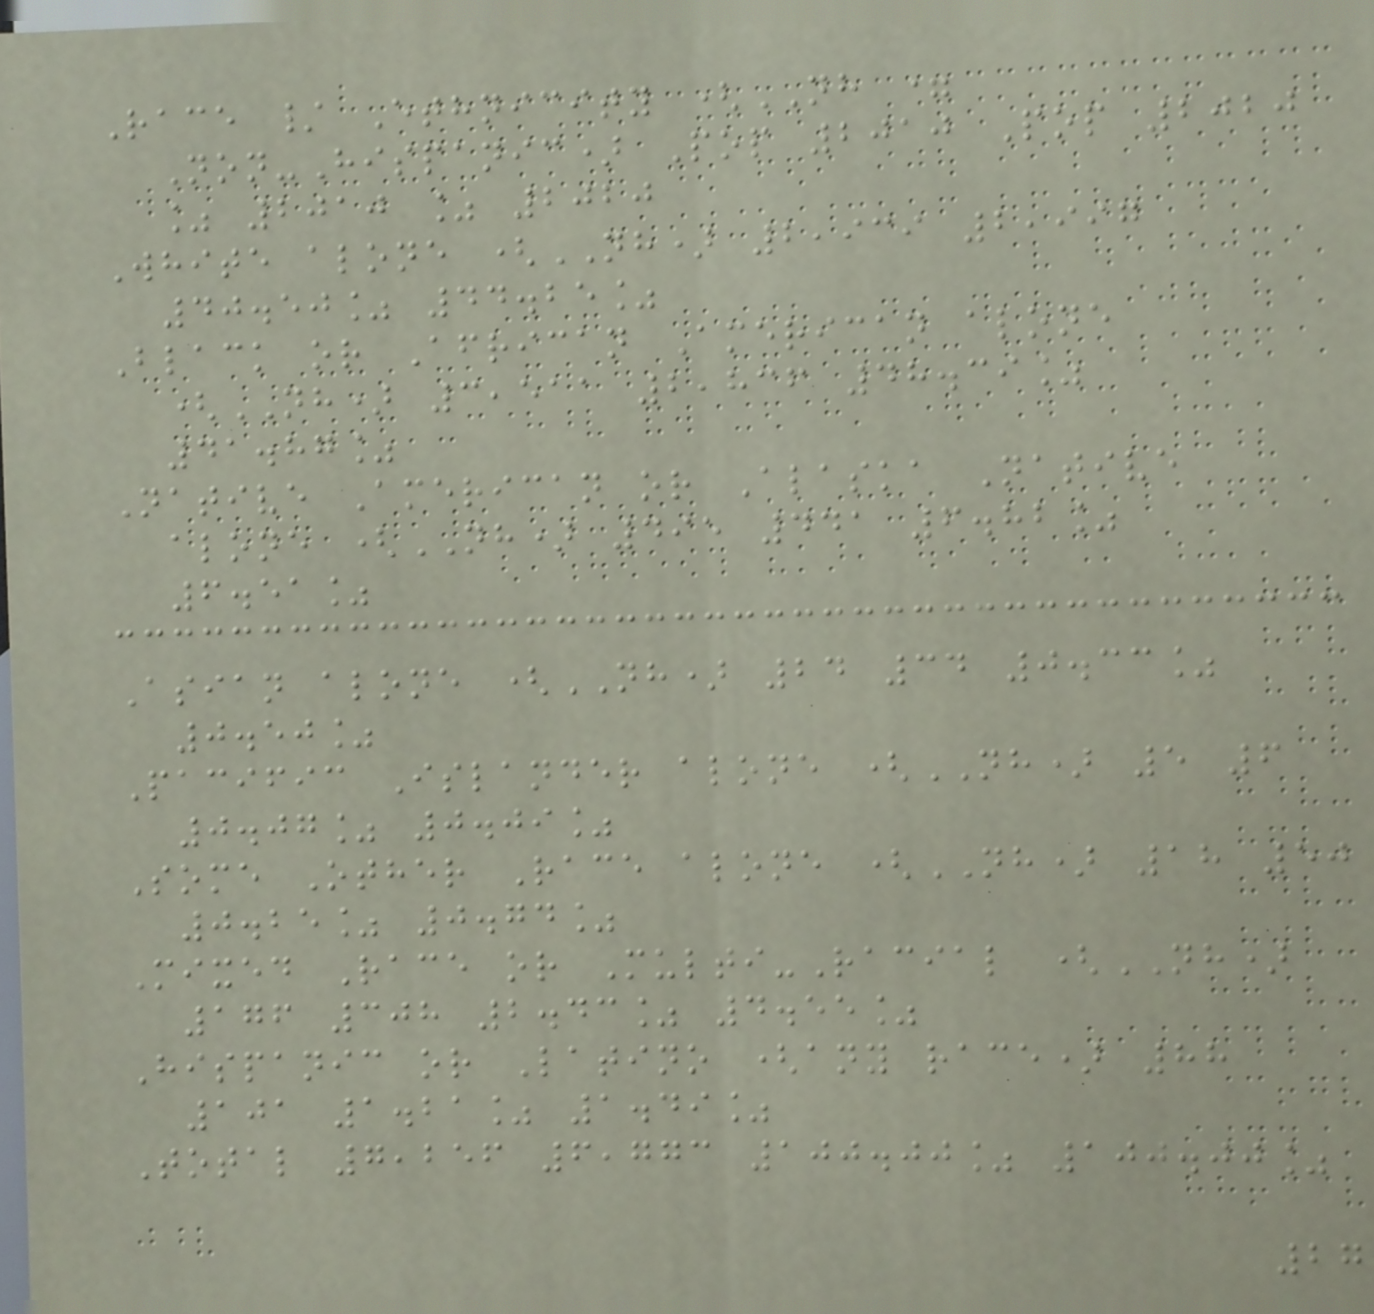Race / Ethnicity (NH =
Non-Hispanic) Pop 2010 Pop 2020
% 2010 % 2020
White alone (NH) 2,939 2,997
40.50% 44.25%
Black or African American alone
(NH) 3,511 2,836 48.39%
41.87%
Native American or Alaska Native
alone (NH) 495 441 6.82%
6.51%
Asian alone (NH) 24 34 0.33%
0.50%
Pacific Islander alone (NH) 5 6
0.07% 0.09%
Some Other Race alone (NH) 18 50
0.25% 0.74%
Mixed Race or Multi-Racial (NH)
176 308 2.43% 4.55%
Hispanic or Latino (any race) 88
101 1.21% 1.49%
Total 7,256 6,773 100.00% 100.00%
27
